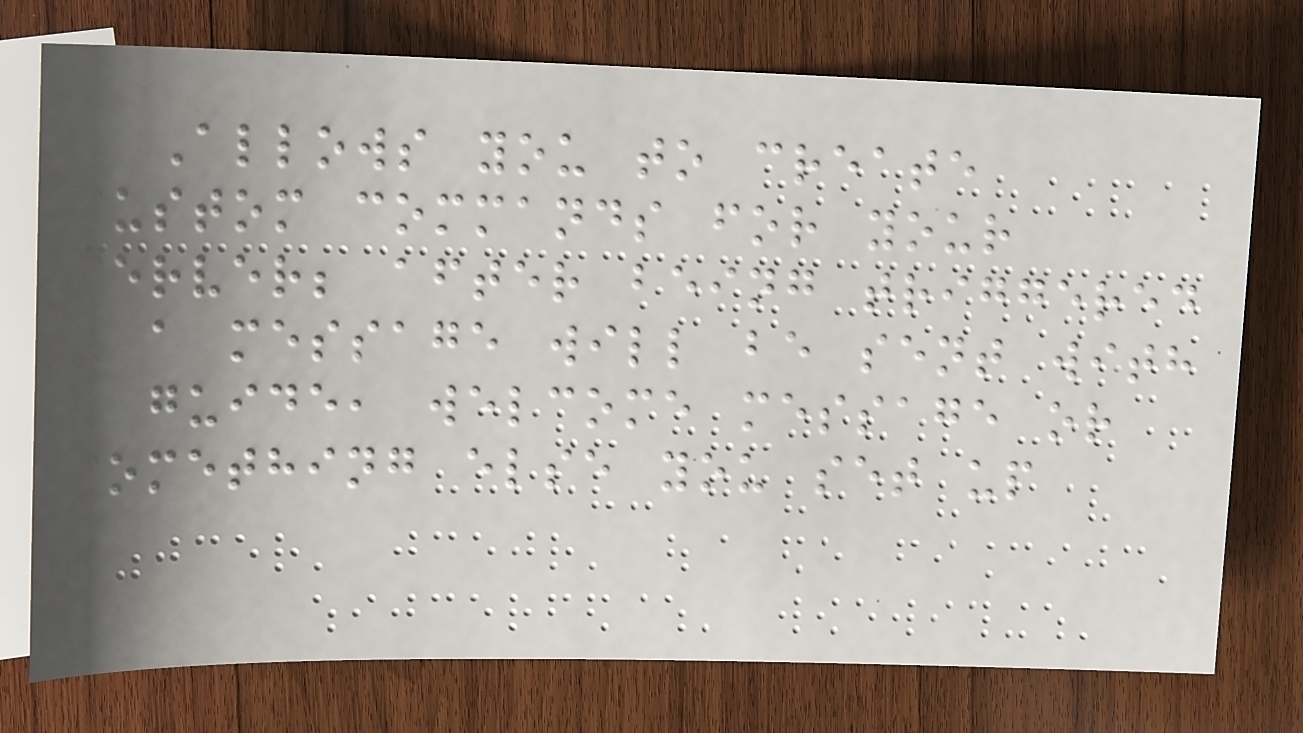Allows you to create
custom commands for your
server; after being triggered
- a message will be sent with
a guide, welcome message or
something else you set up
